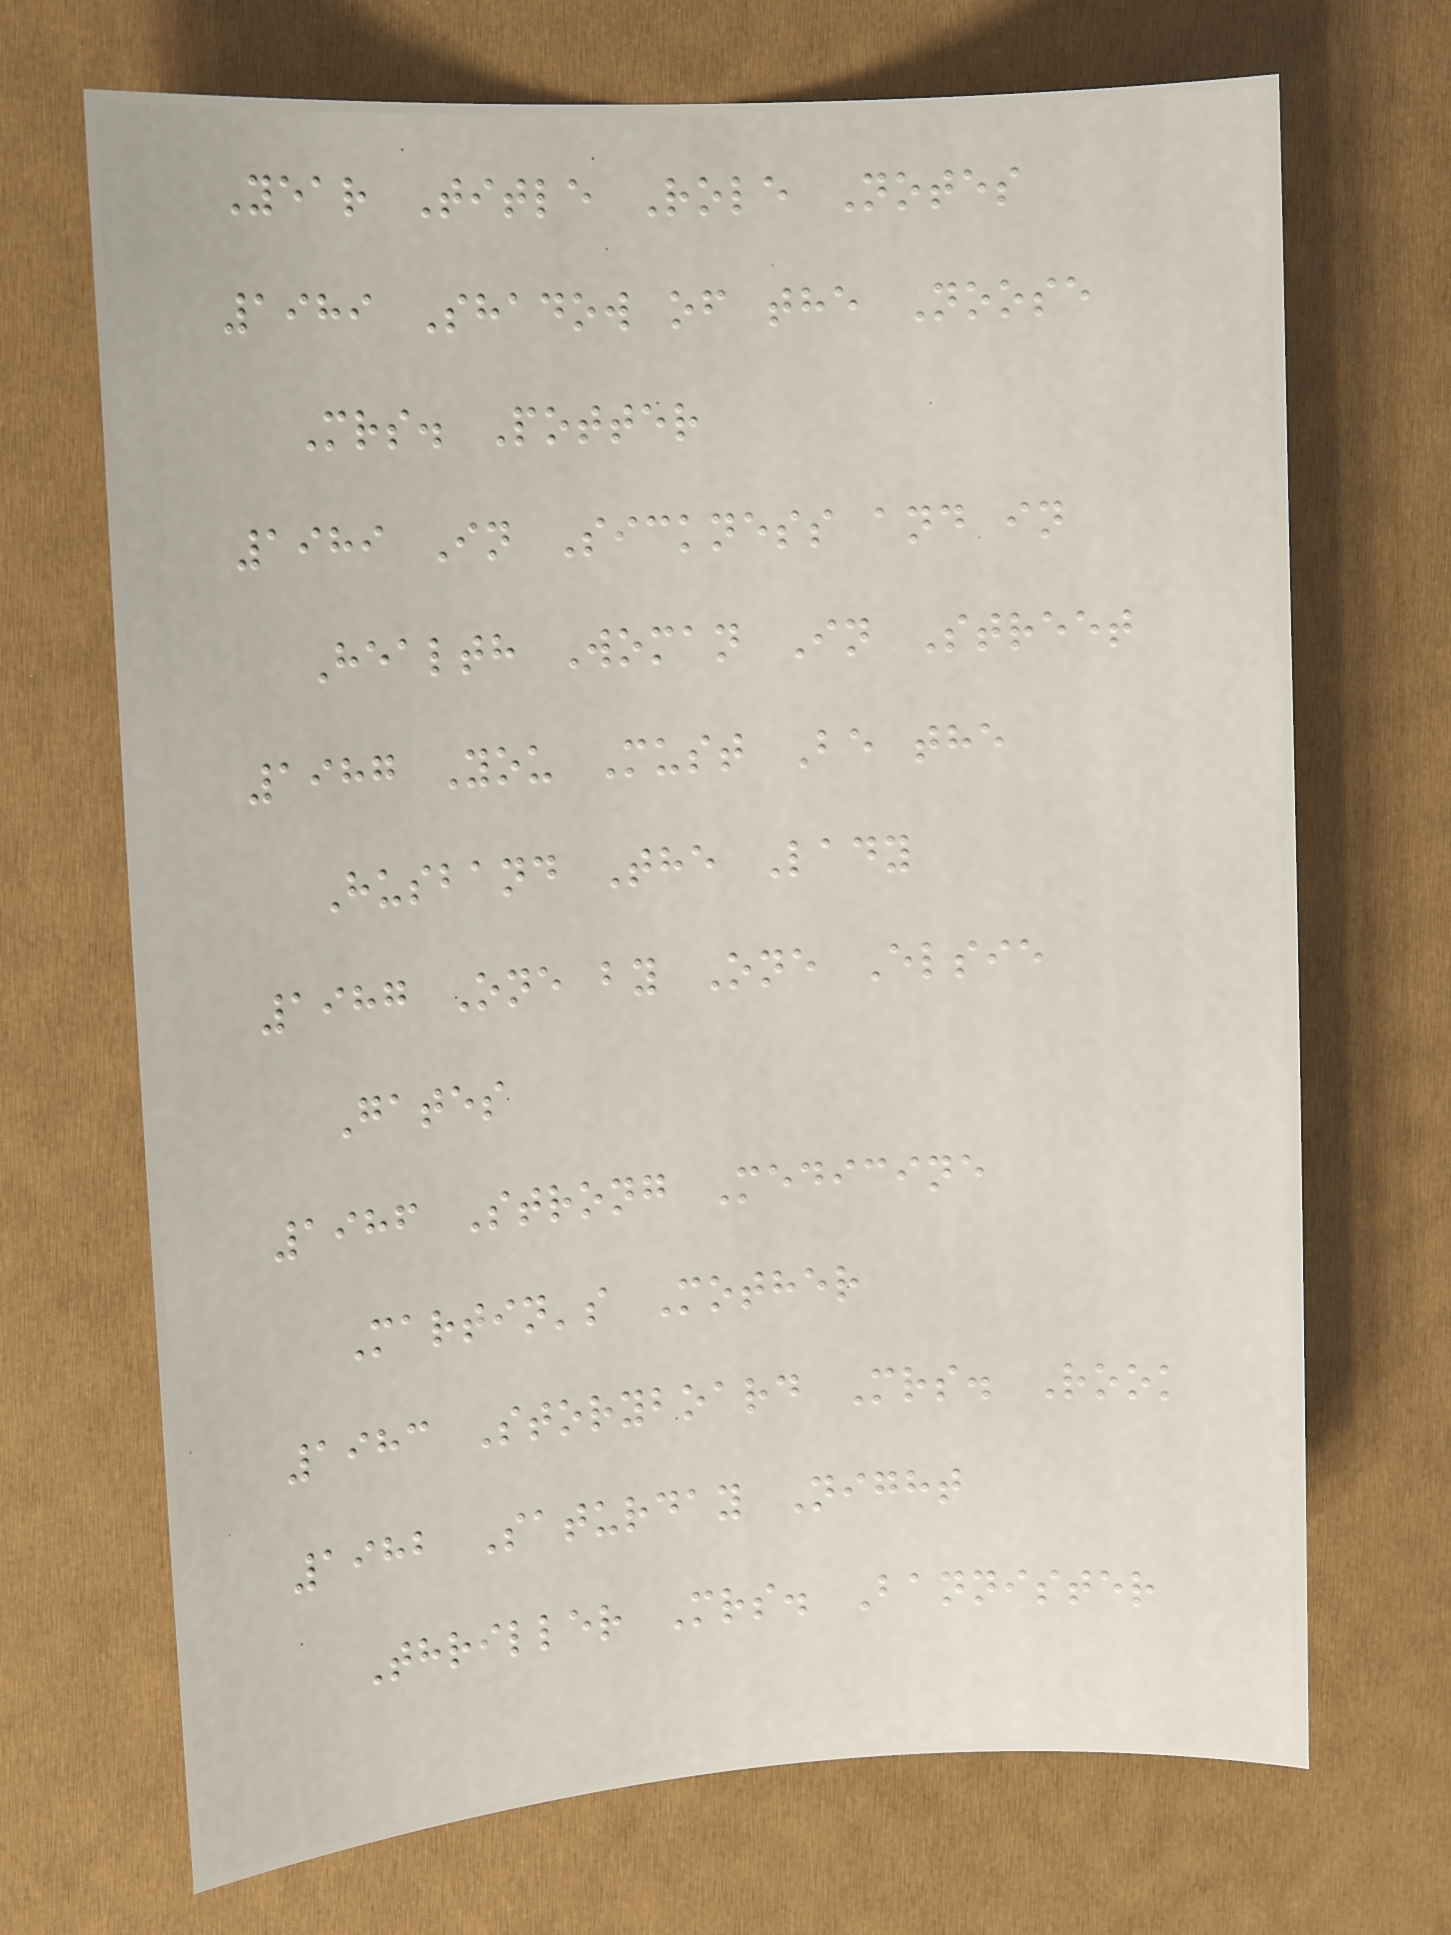Year Title Role Notes
1989 Shadow of the Noose
Mrs. Potter
1989 In Sickness and in
Health Woman In Street
1987 You Must Be the
Husband The Lady
1987 One by One Elsie
Gates
1986 Strong Medicine
Martin's Mother
1983 Storyboard Mrs. Rook
1982 Saturday Night
Thriller Mrs. Bannister
